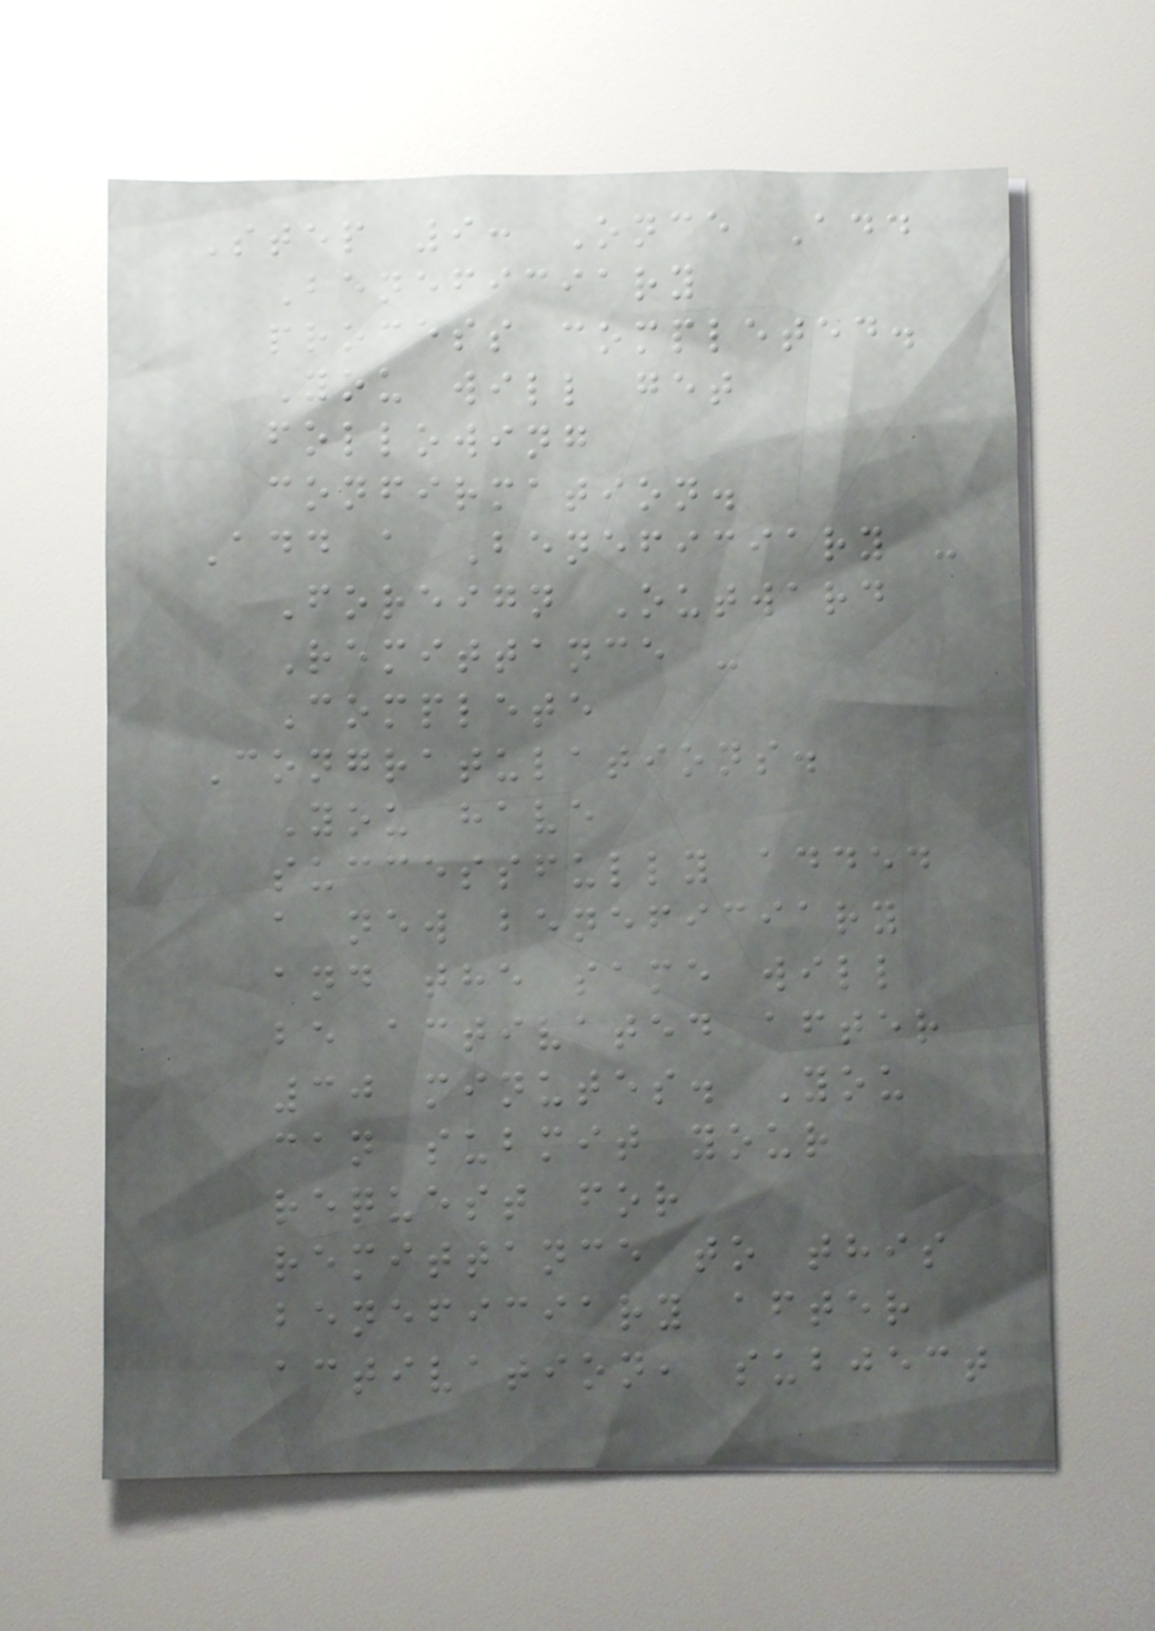Step 9: Once Add
Beneficiary
process completed.
You will get
following
confirmation.
Add a Beneficiary -
Foreign Outward
Remittance -
Complete
Congratulations.
You have
successfully added
a new beneficiary
and the same will
be activated after
30 minutes. You
can submit your
request for
remittance to this
beneficiary after
activation, subject
